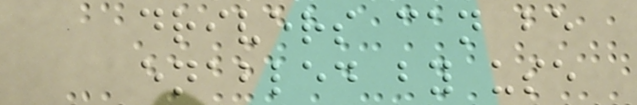drivers can be
enabled by use
